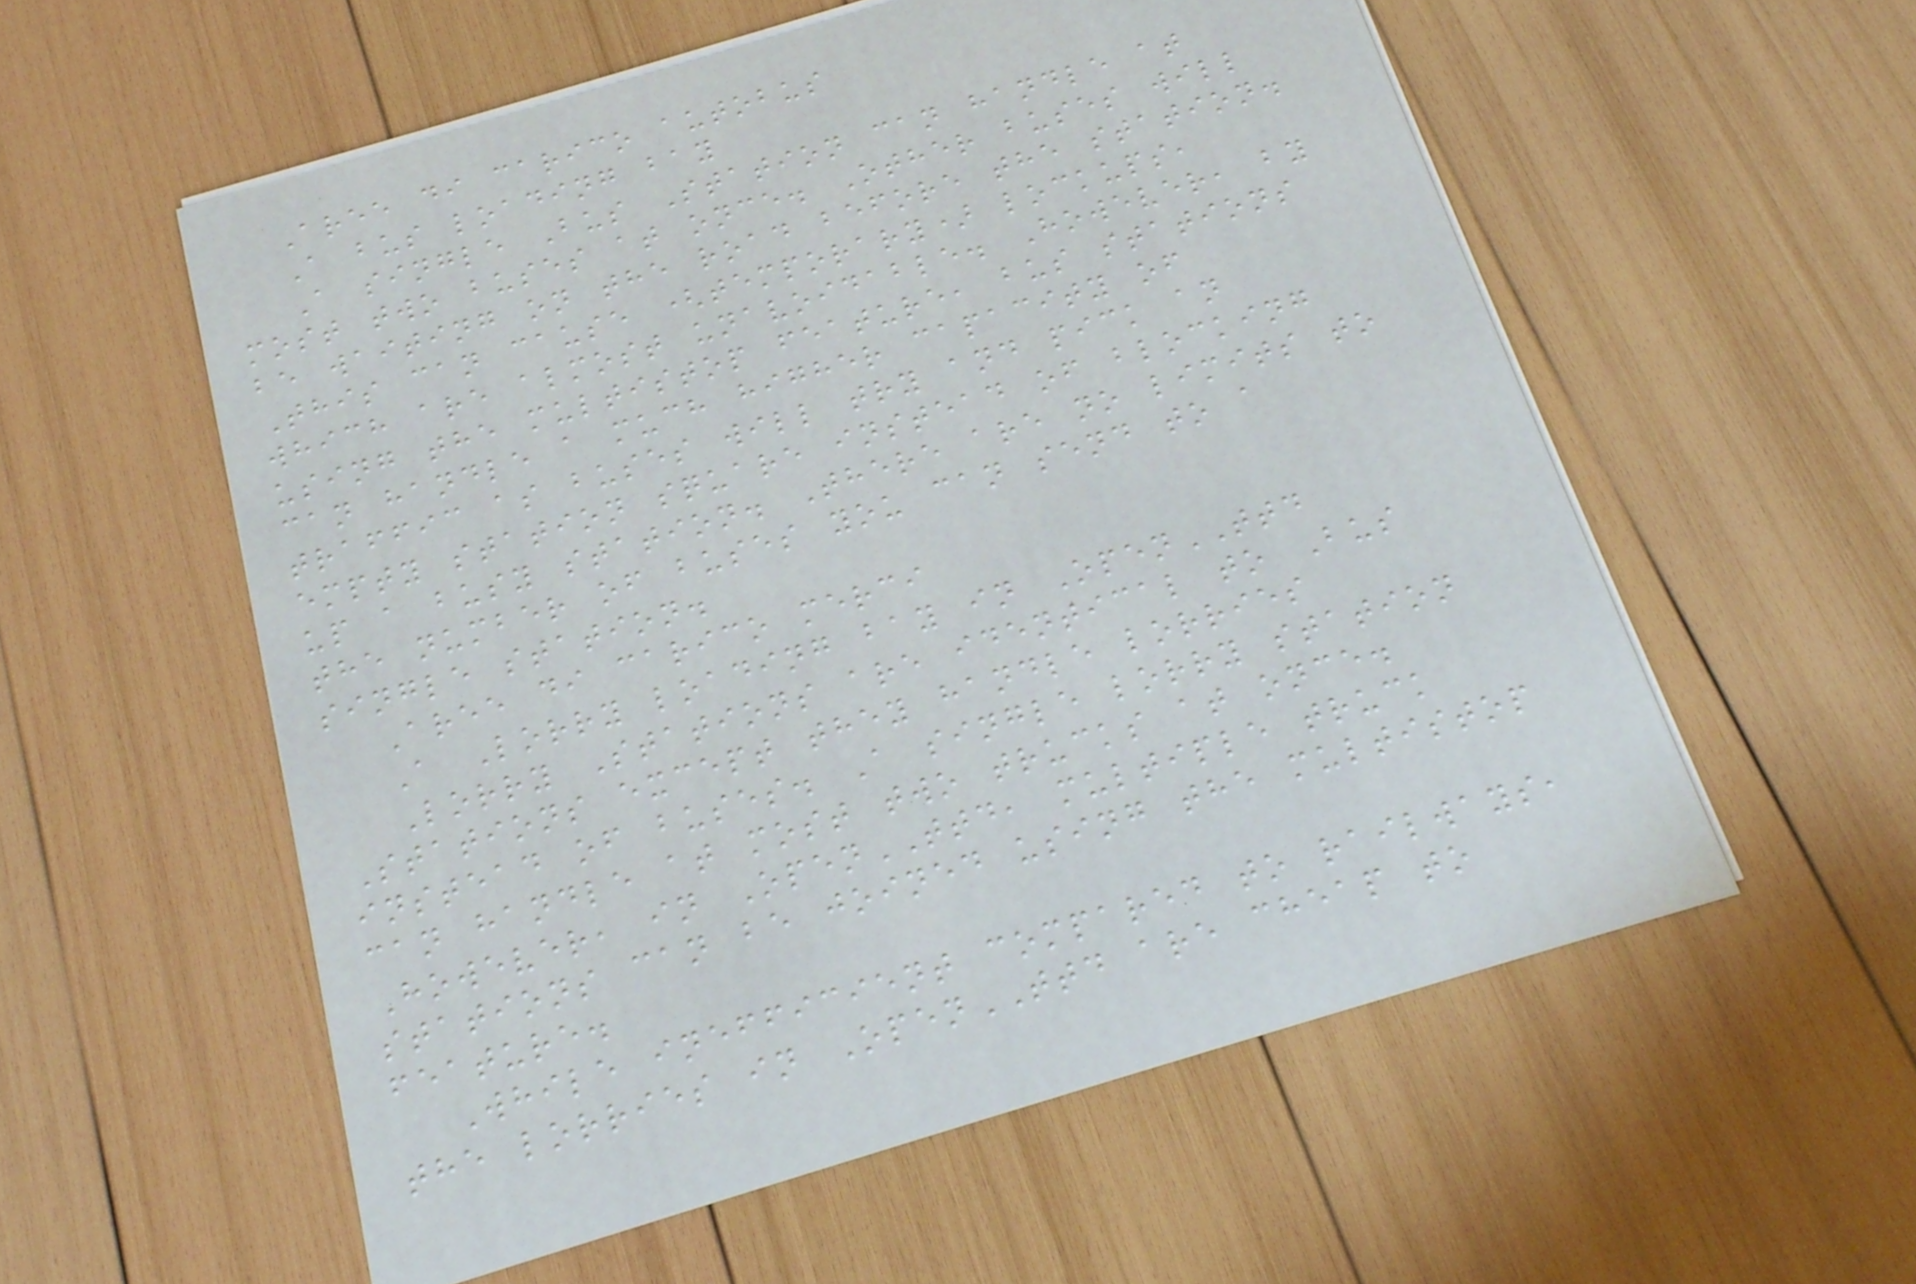Aree di carico autobus
A bus loading bay
A single Bus Station can handle at
most two buses at once. Other buses will
be waiting on the road before the station.
This can cause (temporary) lockups,
which are almost unavoidable. However, by
using the multistop feature, bus stations
can handle a much higher capacity of
traffic as buses will try and pick an
empty station square instead of blocking
up a busy station. There are no limits to
the number of buses you can send to a
single station.
Aree di carico merci
A Lorry loading bay in OpenTTD
Lorry Stations are identical to Bus
Stations except they handle lorries
instead of buses. A single lorry station
can handle at most two trucks at once.
However, in OpenTTD, multiple truck
stations can be joined using the multistop
feature.
While inefficient compared to railways,
the lorries in OpenTTD are cheap to
